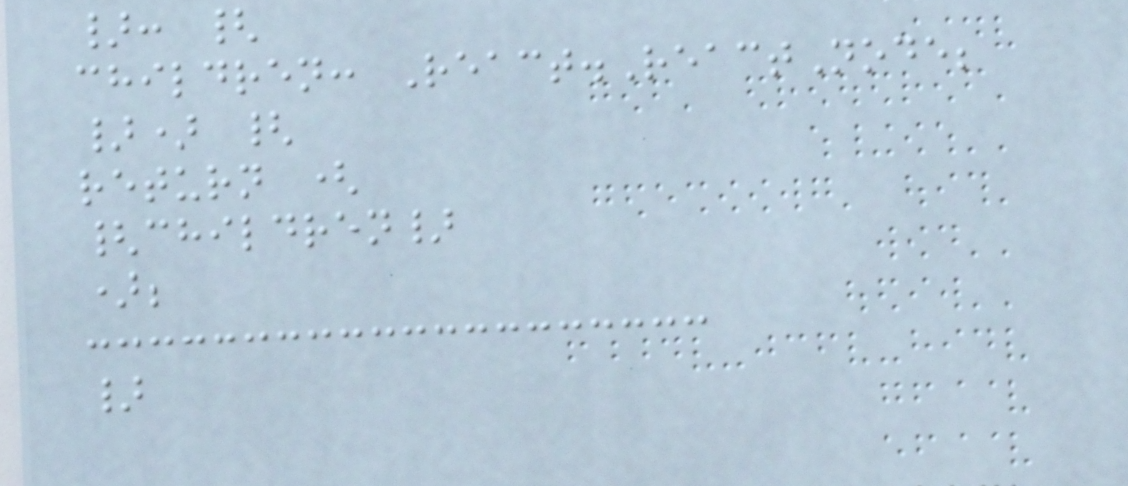}: {
children: React.ReactNode;
}) {
return (
{children}
);
}
